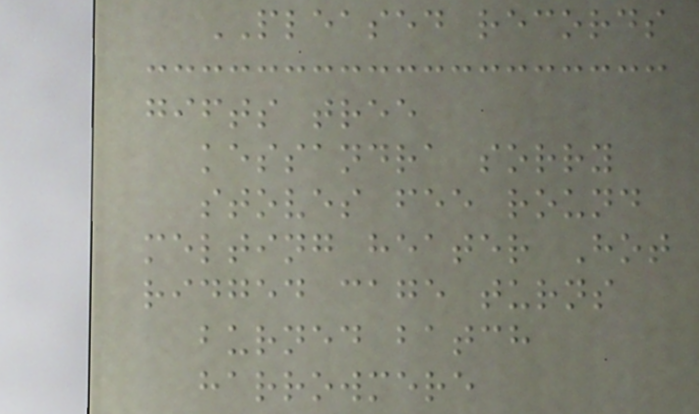PLEASED records
gifts tree
kessandra sorry
stoves fee round
melting heater Hot
ridged cage turns
burned batch
harrowmere
